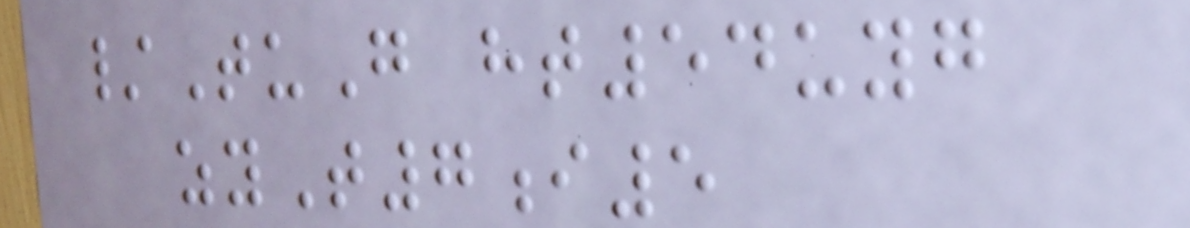/TuG ht54uyg
zyT7i5
